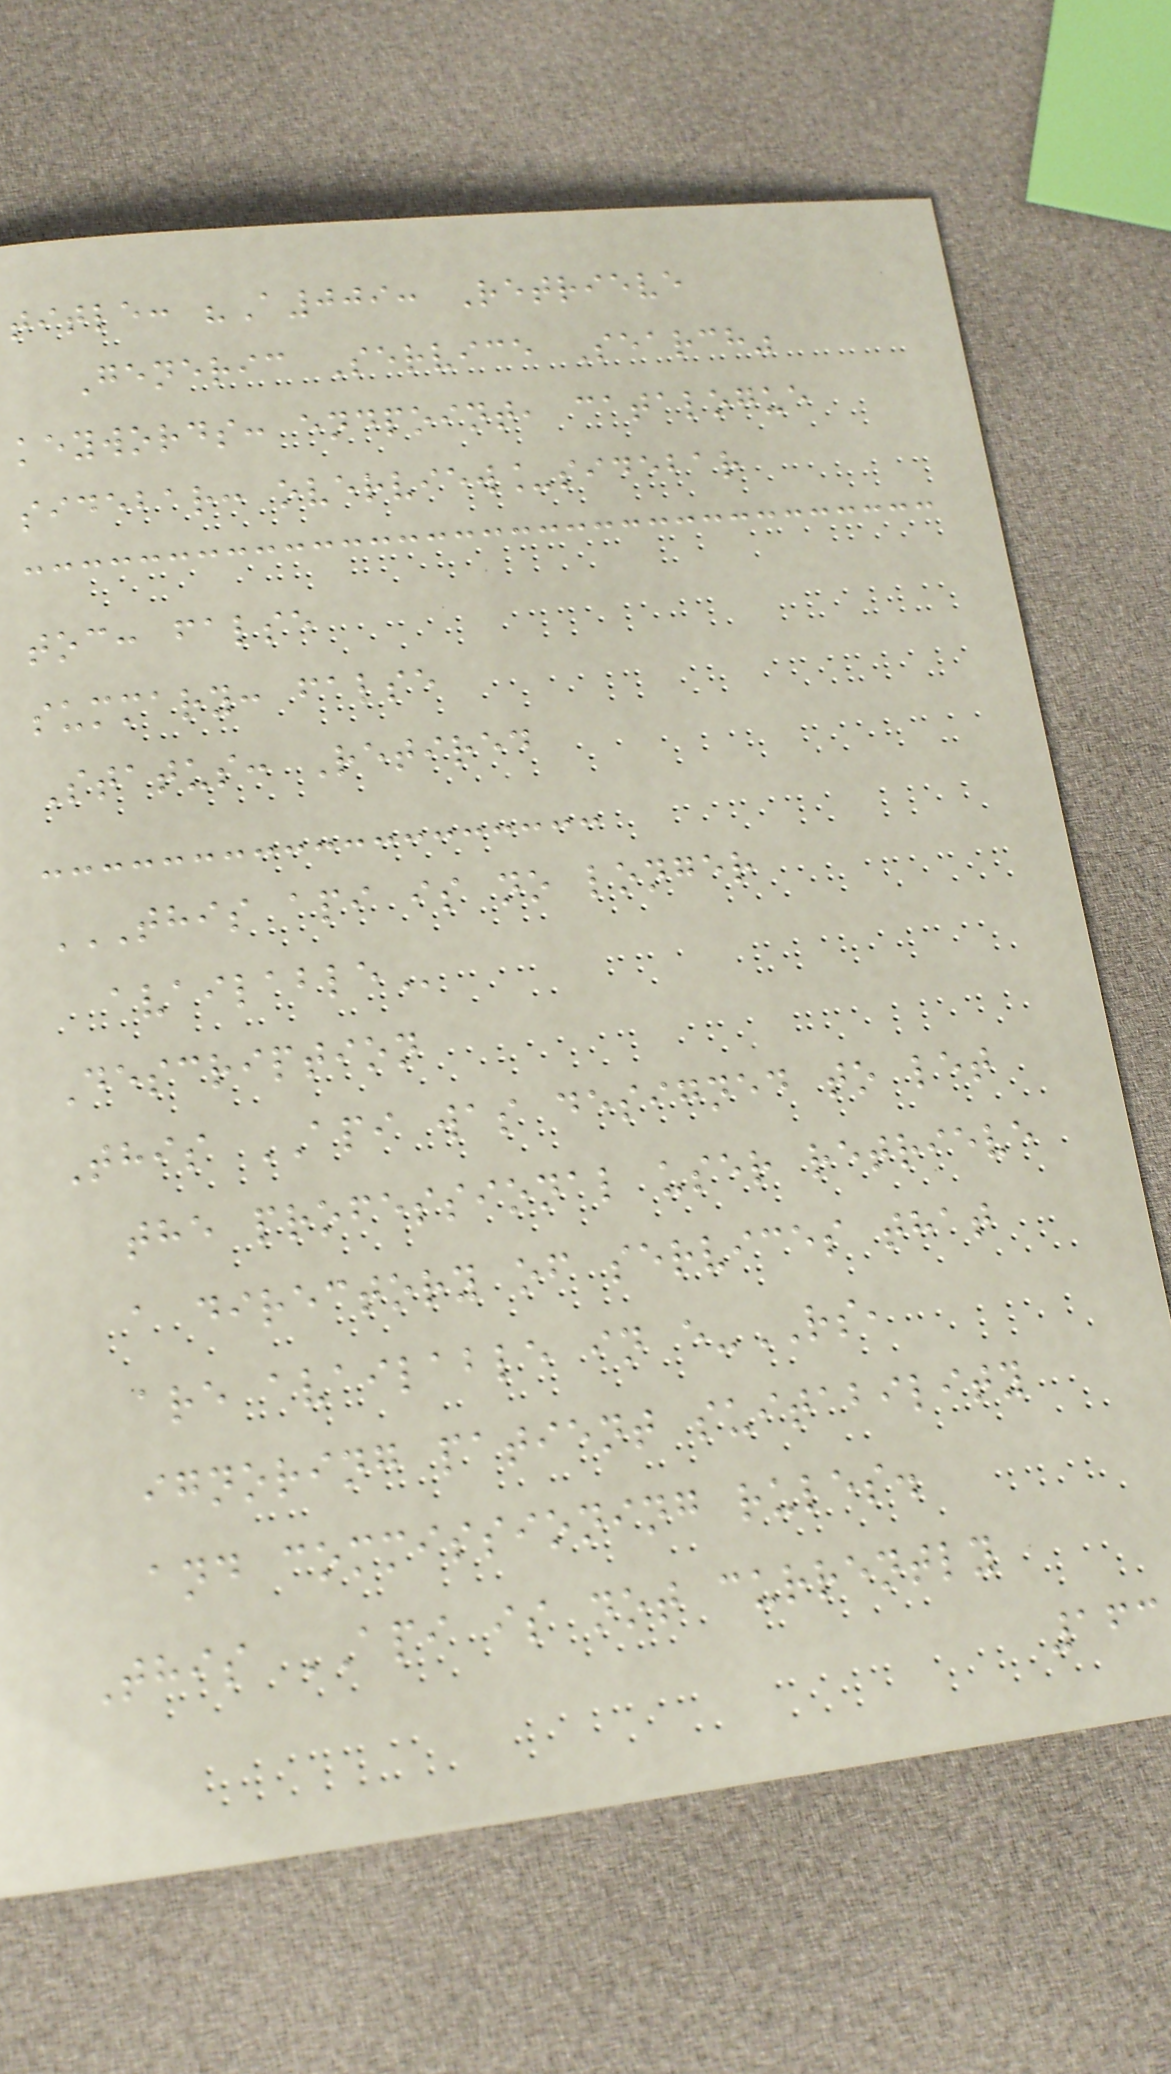title: "A009: Retrieve
Generic Service Search"
keywords: endpoint, catalogue
sidebar: overview_sidebar
toc: false
summary: false
Status: Retired
THIS API IS NO LONGER
AVAILABLE
Description
This API was designed to let
the professional user retrieve
a directory of services that
are available in e-RS,
ignoring patient suitability
and commissioning rules.
This API is not currently
163
